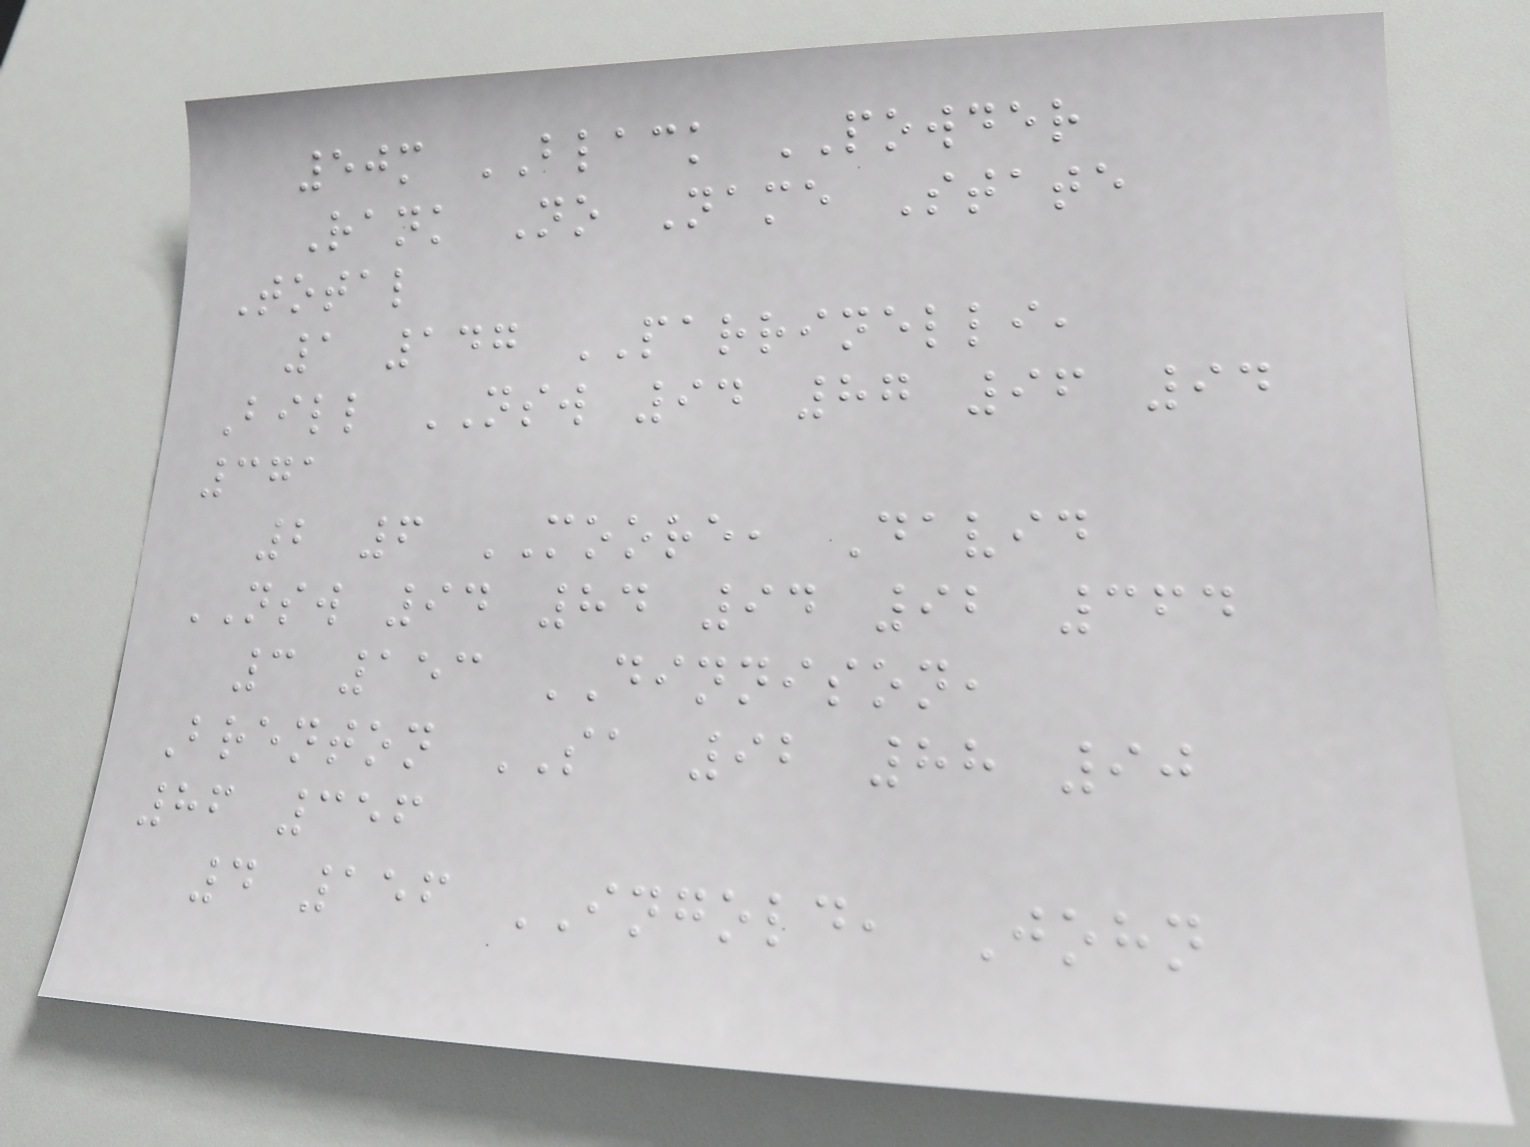50m BLACK POWDER
Rank No Name State
Total
1 147 PARRINELLI,
Bill NSW 94 87 96 94
371
2 6 MOORE, David
NSW 94 84 94 92 364
3 153 DINNISON,
Brenton SA 92 88 90
86 356
4 156 INGOLD, John
